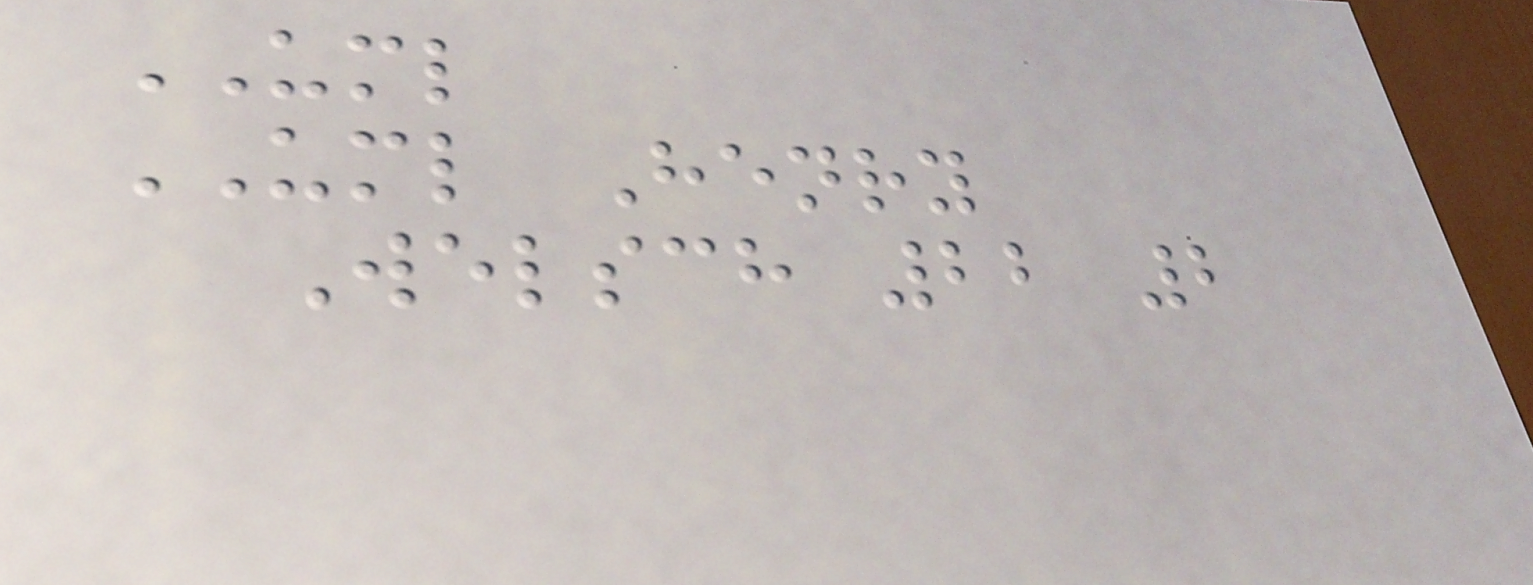UML
UML Henry
Welsch 22 2
